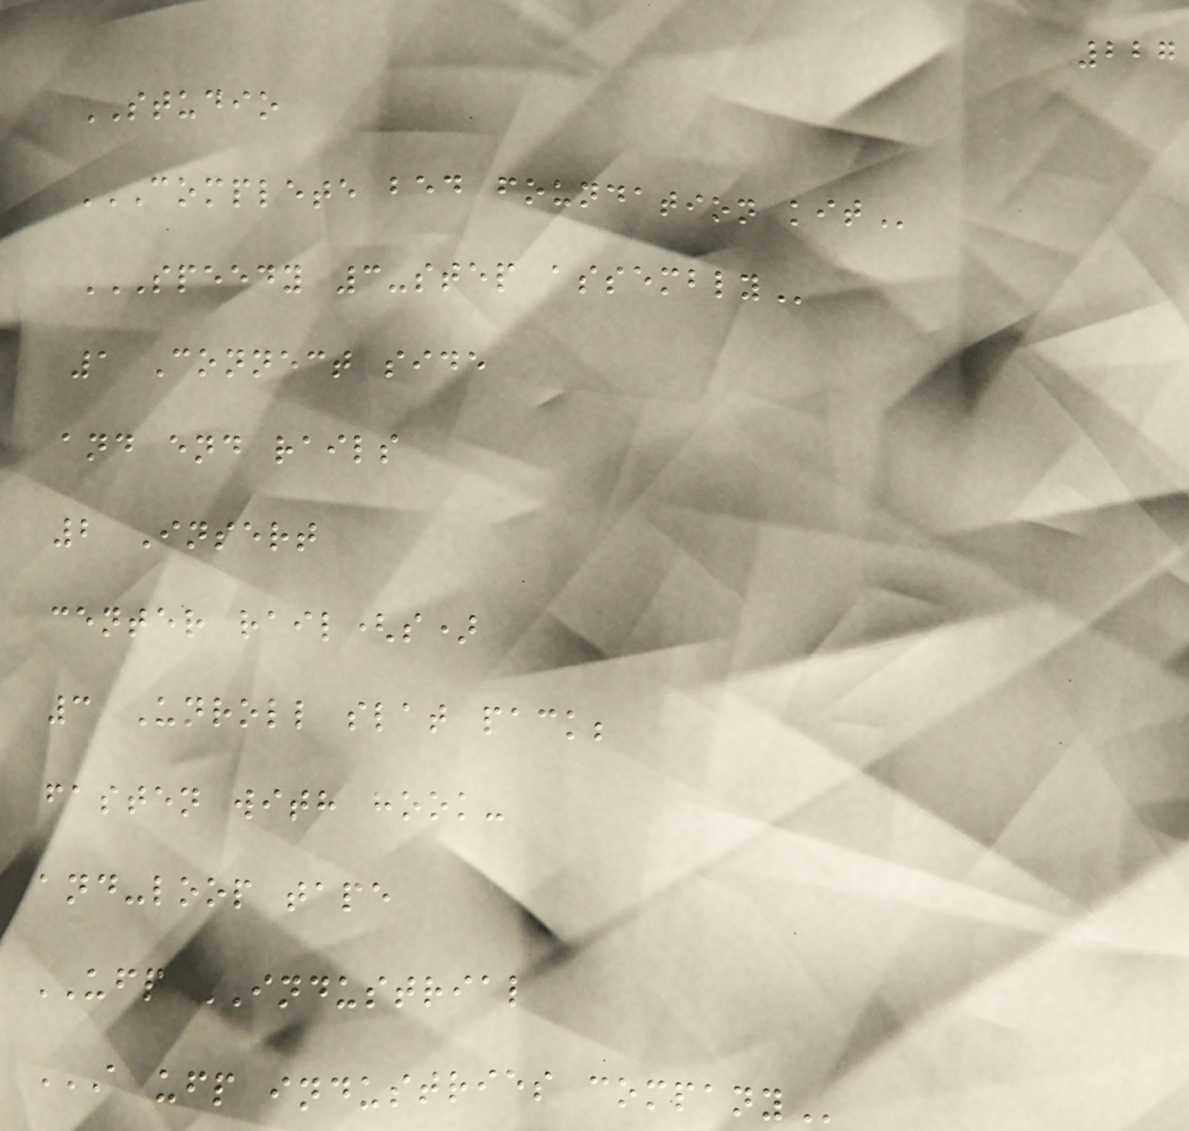227
STUDIO
COMPLETE BED FOUNDATION KIT
SPEEDY 3-STEP ASSEMBLY
1 Connect side
and end rails
2 Insert
center rail(s)
3 Unroll slat pack;
fasten with hook-
and-loop tape
UFP INDUSTRIAL
A UFP INDUSTRIES COMPANY
